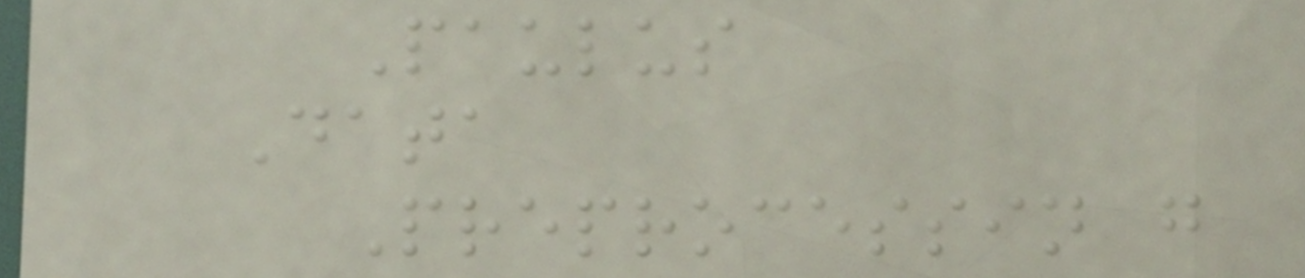Paulus
Data
Preprocessin g
